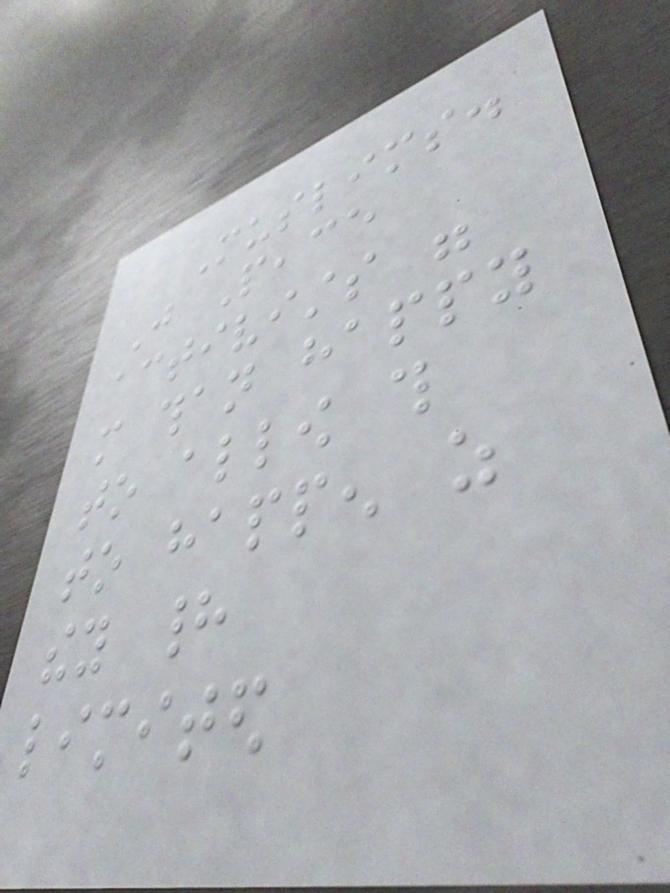Muslims.
Just Peace
activists were
more than happy
to allow this
to happen as
they had
limited
